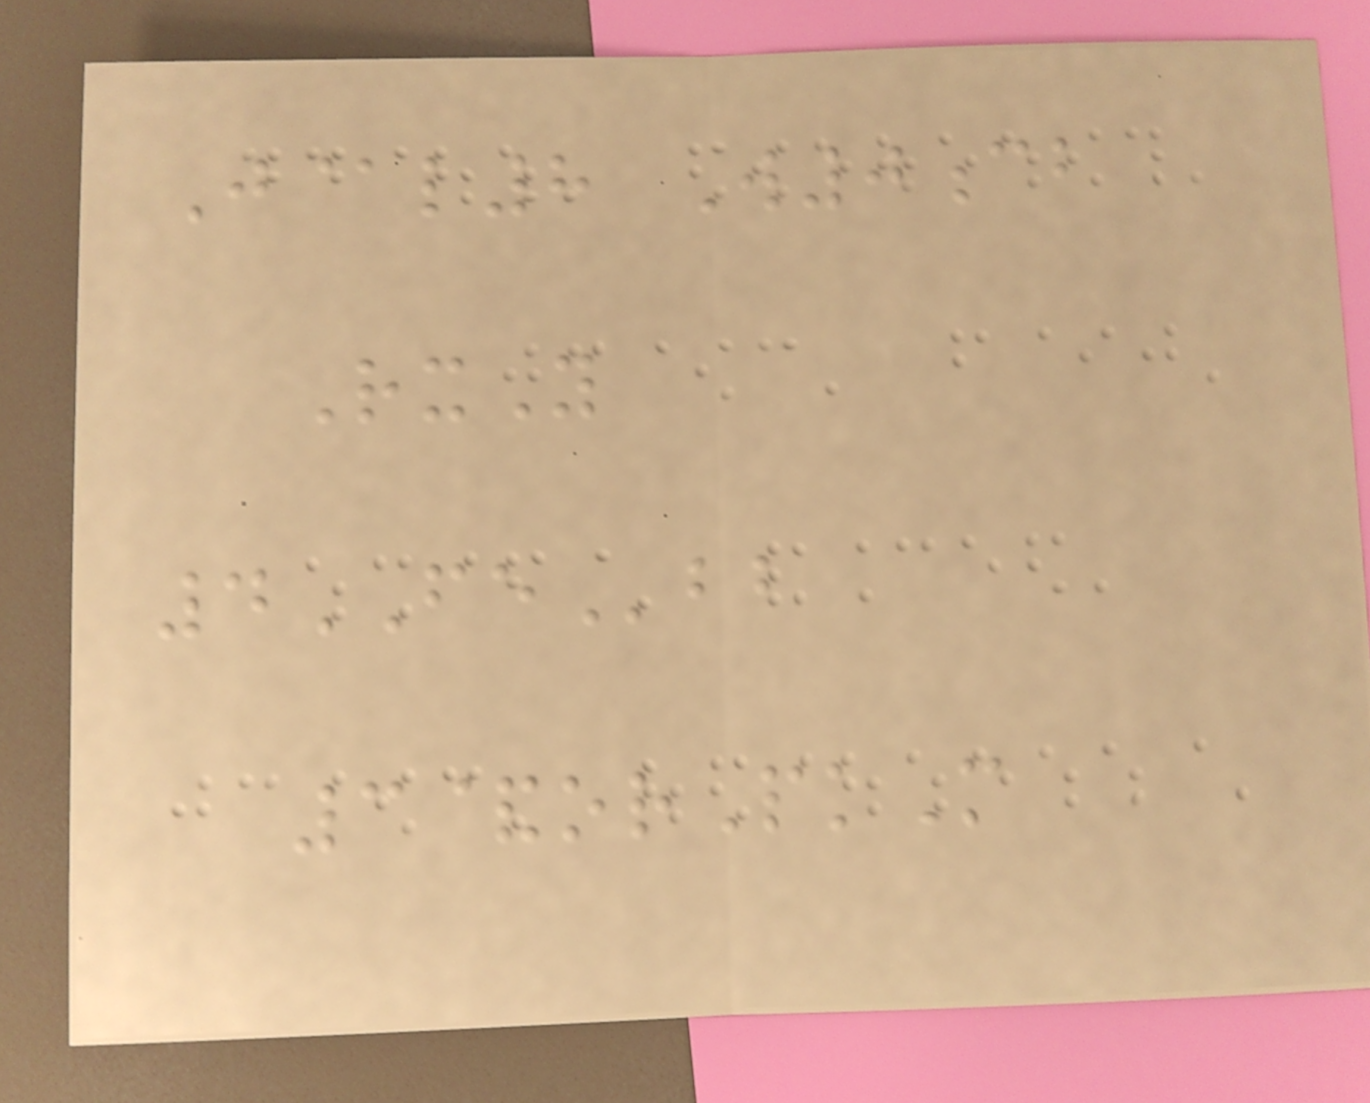J@l8 W0cb
RxY
4FEbb
3&orPkM
